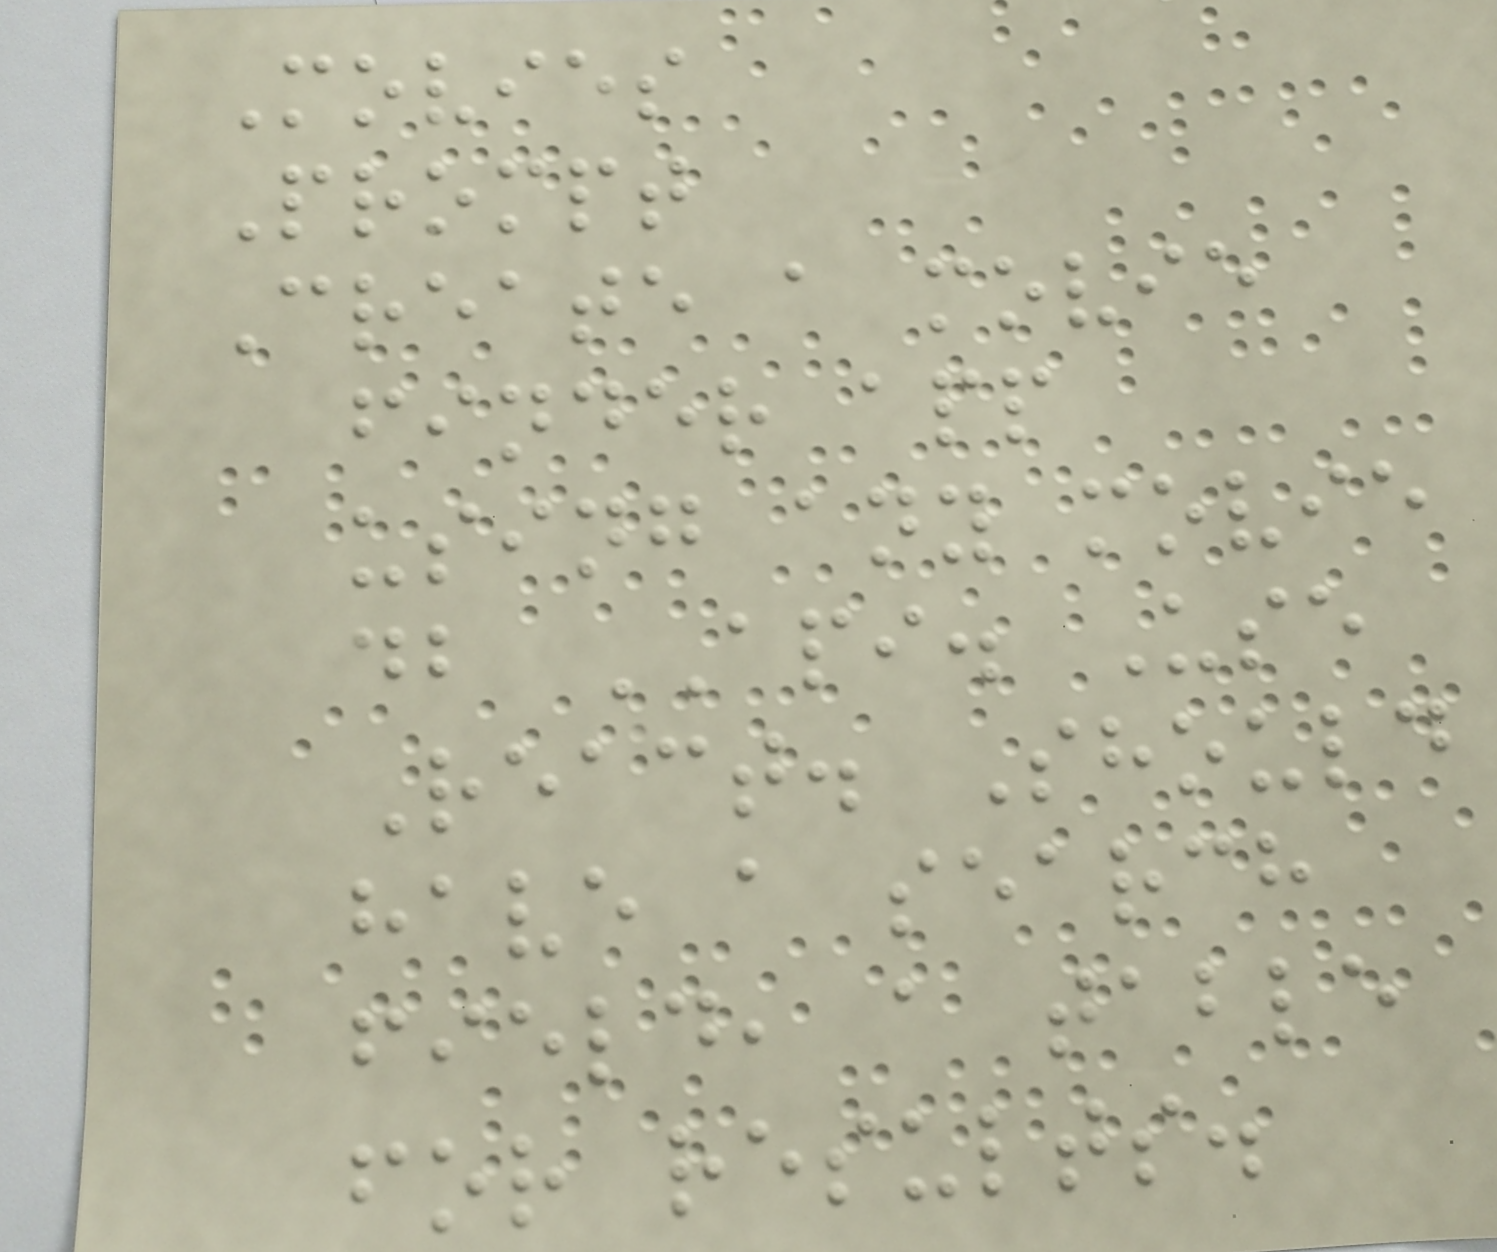Movies
Prompt
Create a movie
finder app
using any movie
db API. Use
React. Should
have a search
field, a table
for results.
